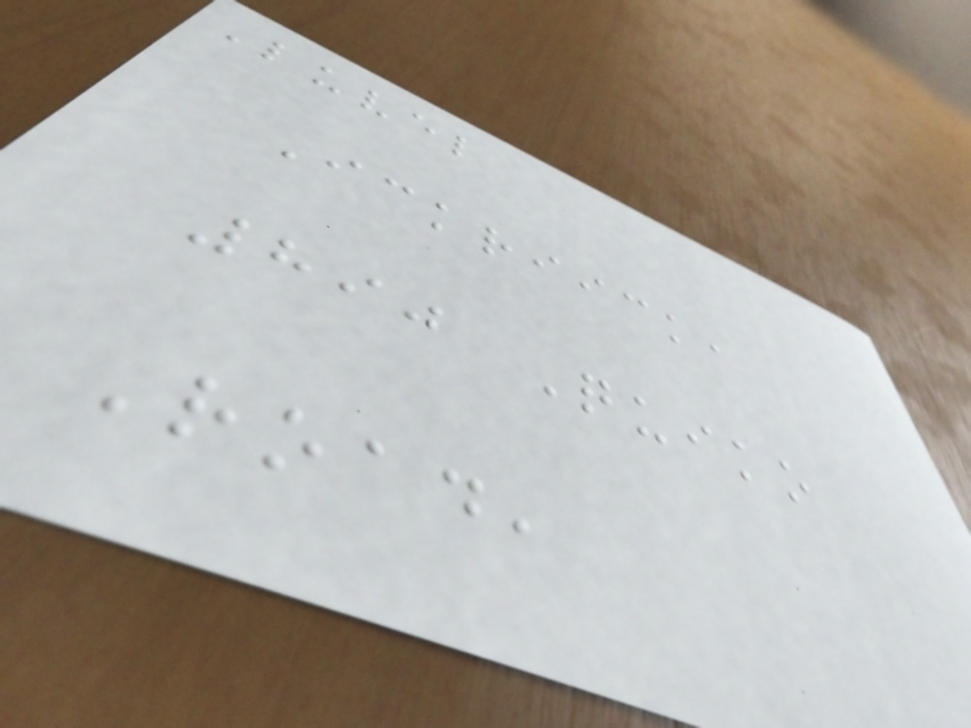Luvel
Ickriick,
890 Quiko
Road,
